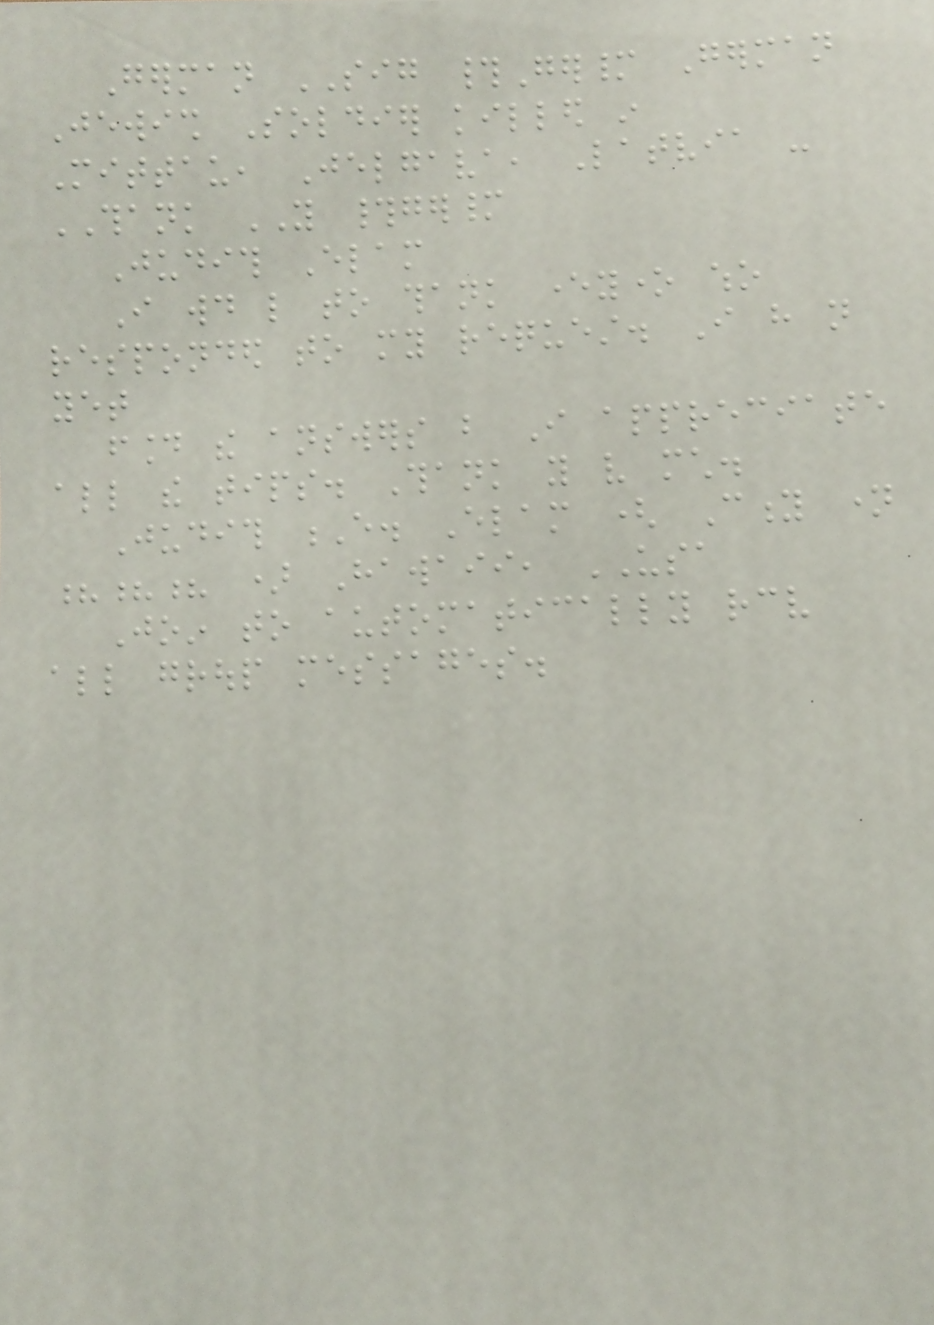German SIG #Germany German
Jewish Soldier killed in
Mittau, Jelgava, Latvia -
THANK YOU #germany
Judith Elam
I would like to thank everyone who
responded to my request. I have not
yet
found the answers but I appreciate
all the tips. Thank you very much.
Judith E. Elam ( City name
??? ) Hawaii, USA
Join to automatically receive
all group messages.
